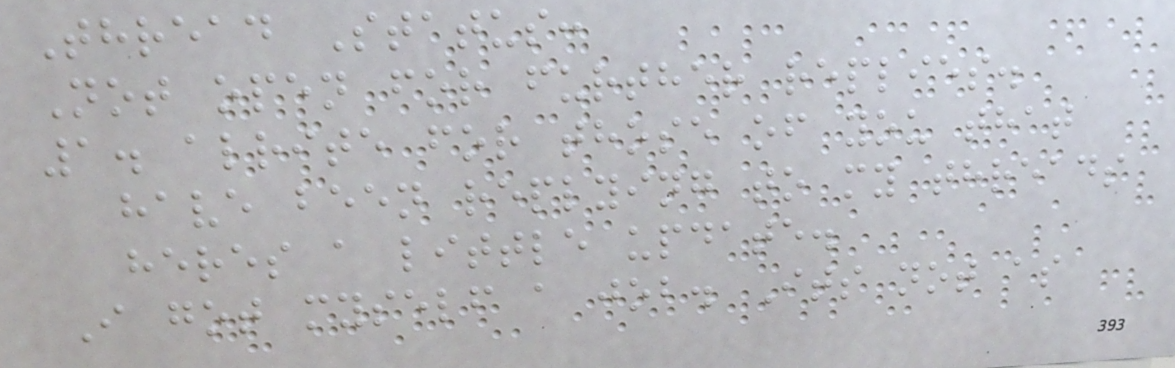Thread Status:
Not open for further replies.
1. alrite for those of you that
have been replying to my threads
heres a little update.
I got myself a job. Its not as
